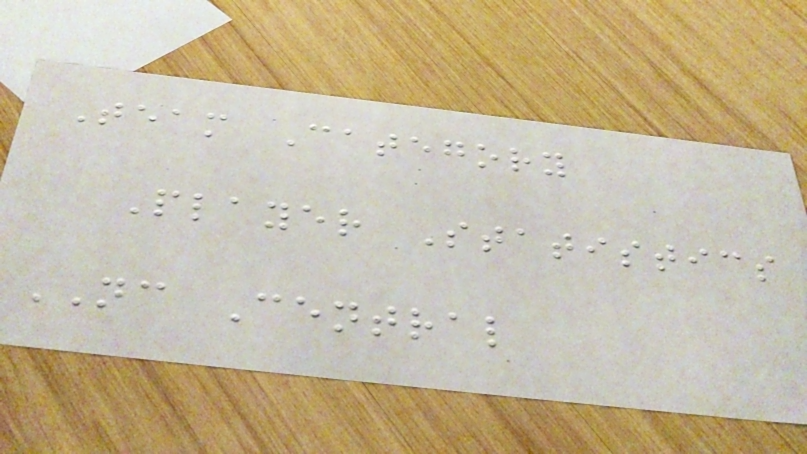Team Category
Player Statistics
NC Central
